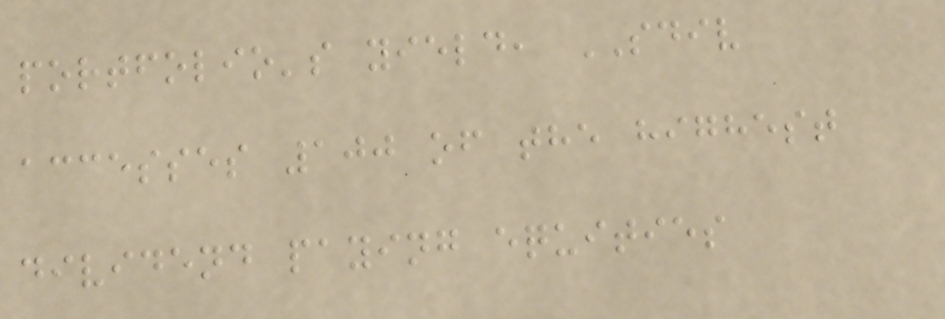portfolio's yield, SDIV
accesses 100 of the highest
dividend paying equities
